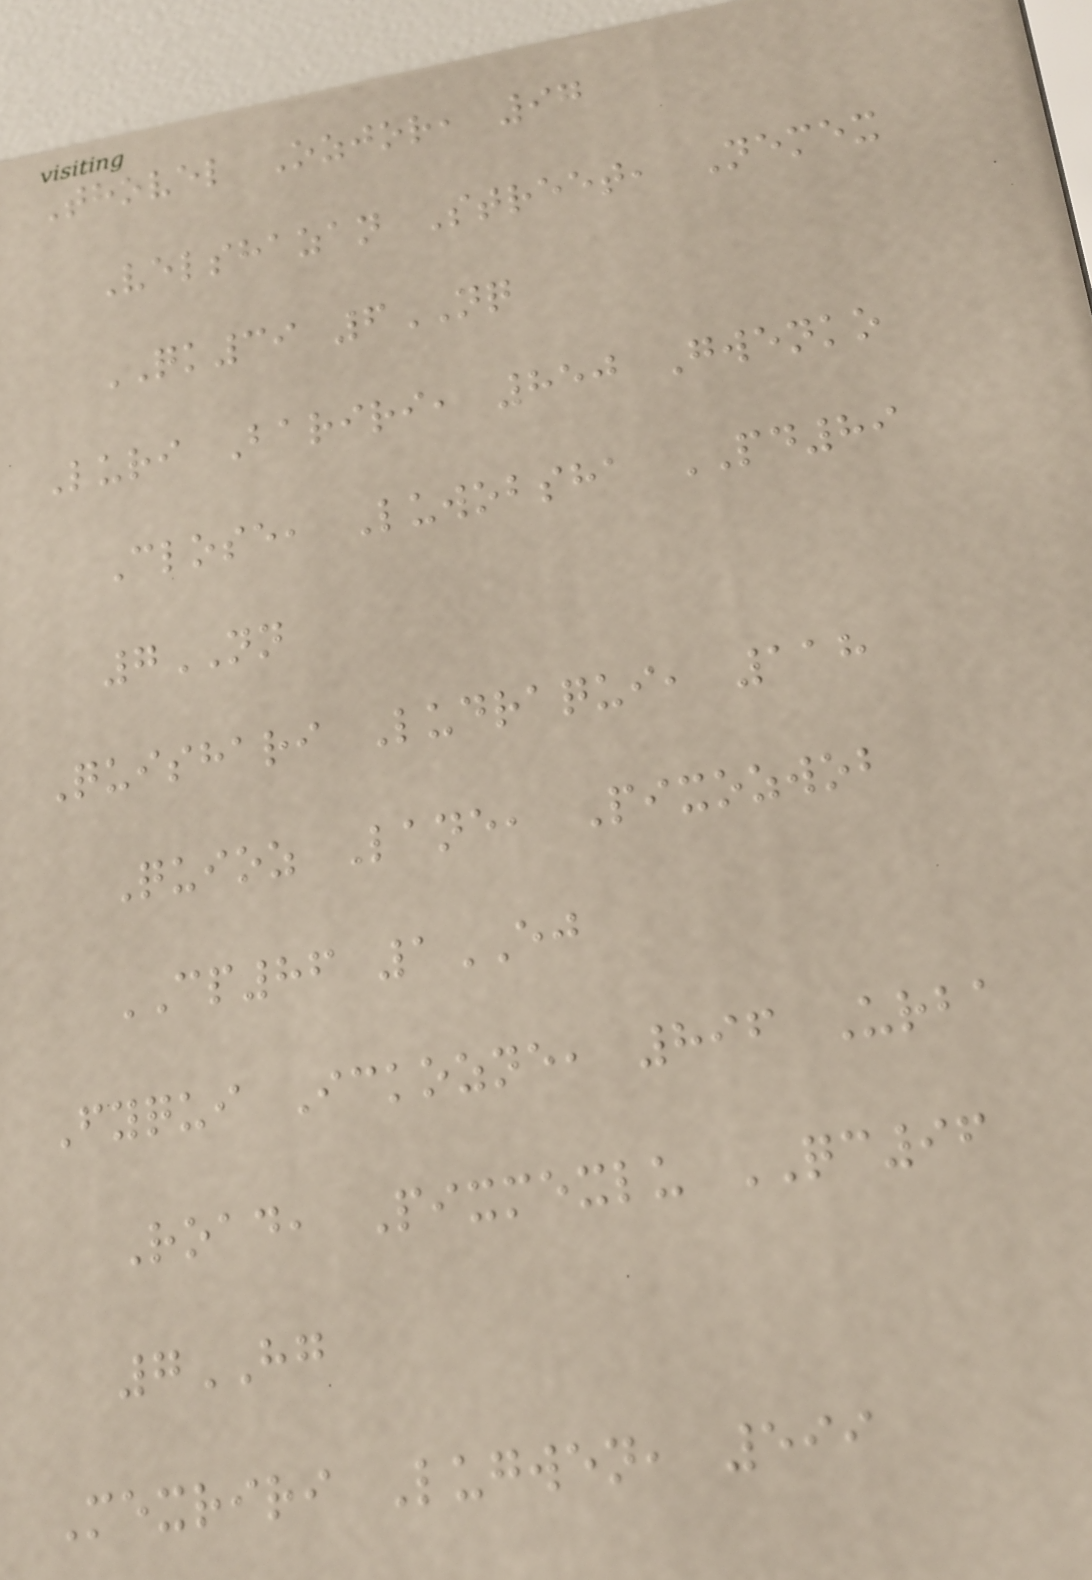Thovel Ozjor, 97
Velshazan Street, Nemex
QK39 6NQ
Luri Bariri, 850 Gwenko
Close, Luwobsha PD89
7NN
Quishari Ludraqui, 118
Quioz Lane, Pixozwob
CP86 1EJ
Fyqui Ickozne, 896 Urba
Road, Pixmexlu QC96
7HG
Mexriri Lugwen, 599
